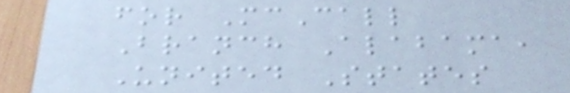for McCall
Branch Alabama,
United States
